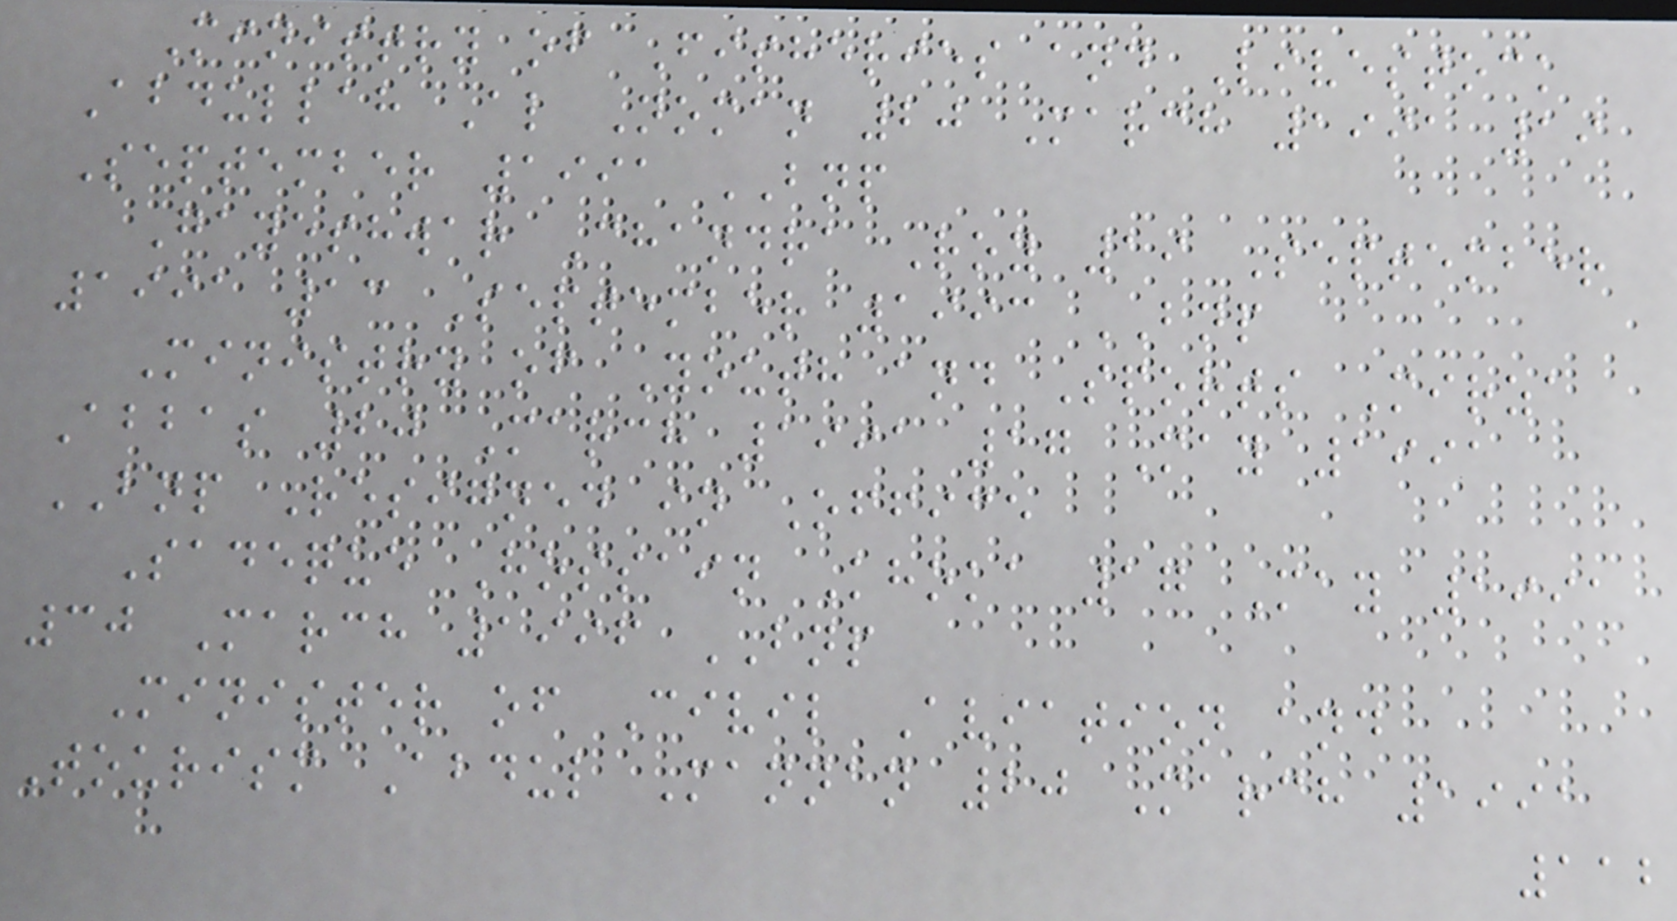Ministry of Fisheries and Livestock
Abdullah Al Noman 20 March 1991 19
September 1991 BNP
Gayeshwar Chandra Roy 19 September
1991 13 September 1993 BNP
Ministry of Youth and Sports Mirza
Abbas 20 March 1991 17 May 1991
BNP Resigned in Office
Sadeque Hossain Khoka 17 May 1991
30 March 1996 BNP
Minister of Civil Aviation and
Tourism Abdul Mannan 20 March 1991
112
